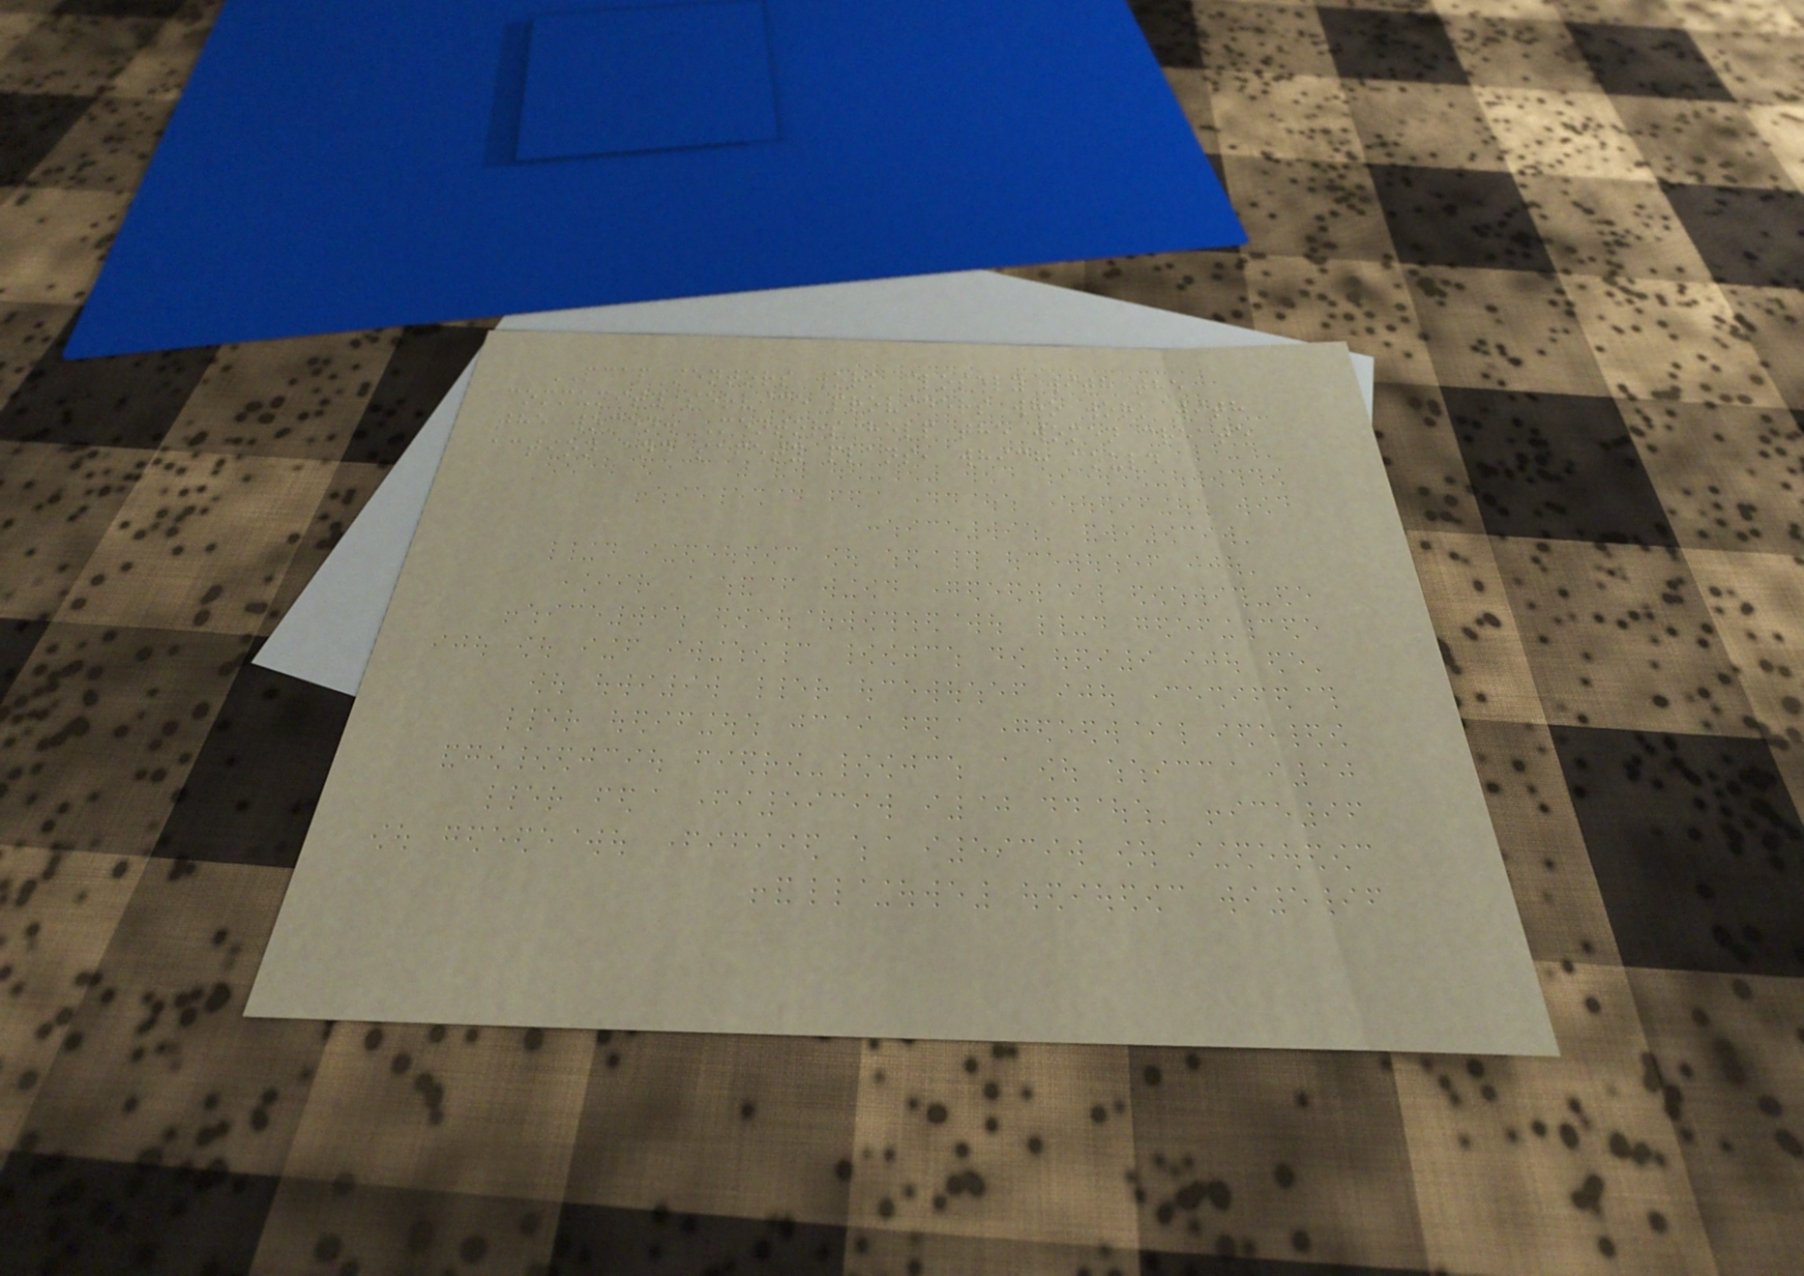PCAP mentors work closely with the
community service providers who work with
the women. Mentors help the women create
action and safety plans, which could
